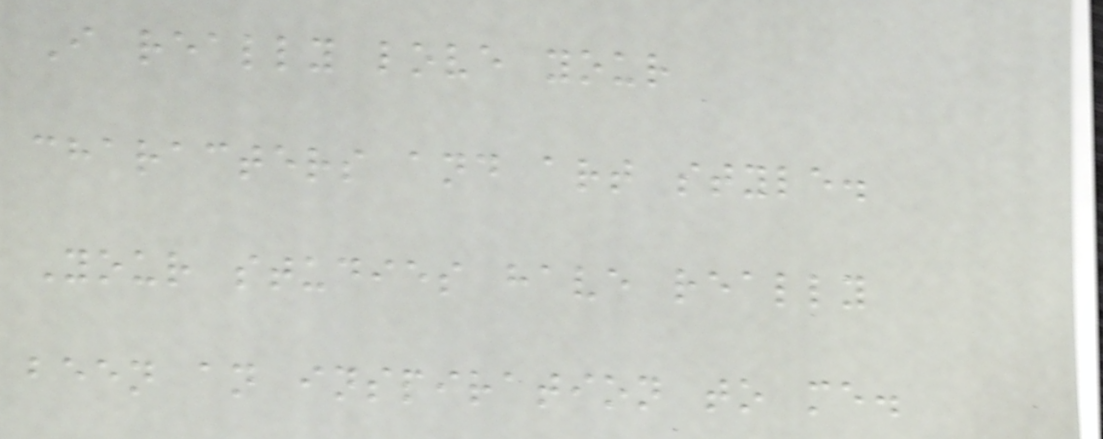I really love your
characters and art style.
Your studies have really
been an inspiration to me.
